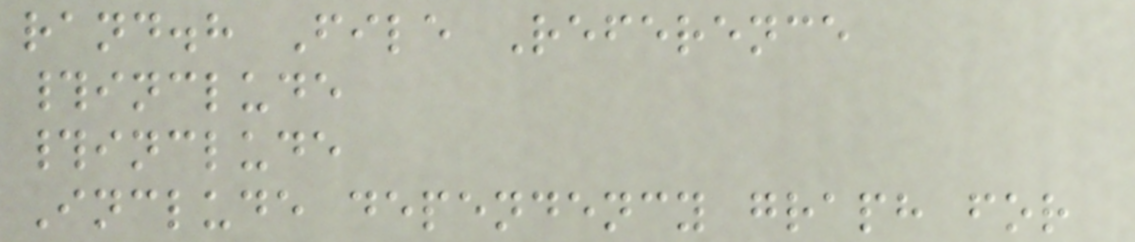rand.h File Reference
#include
#include
Include dependency graph for
